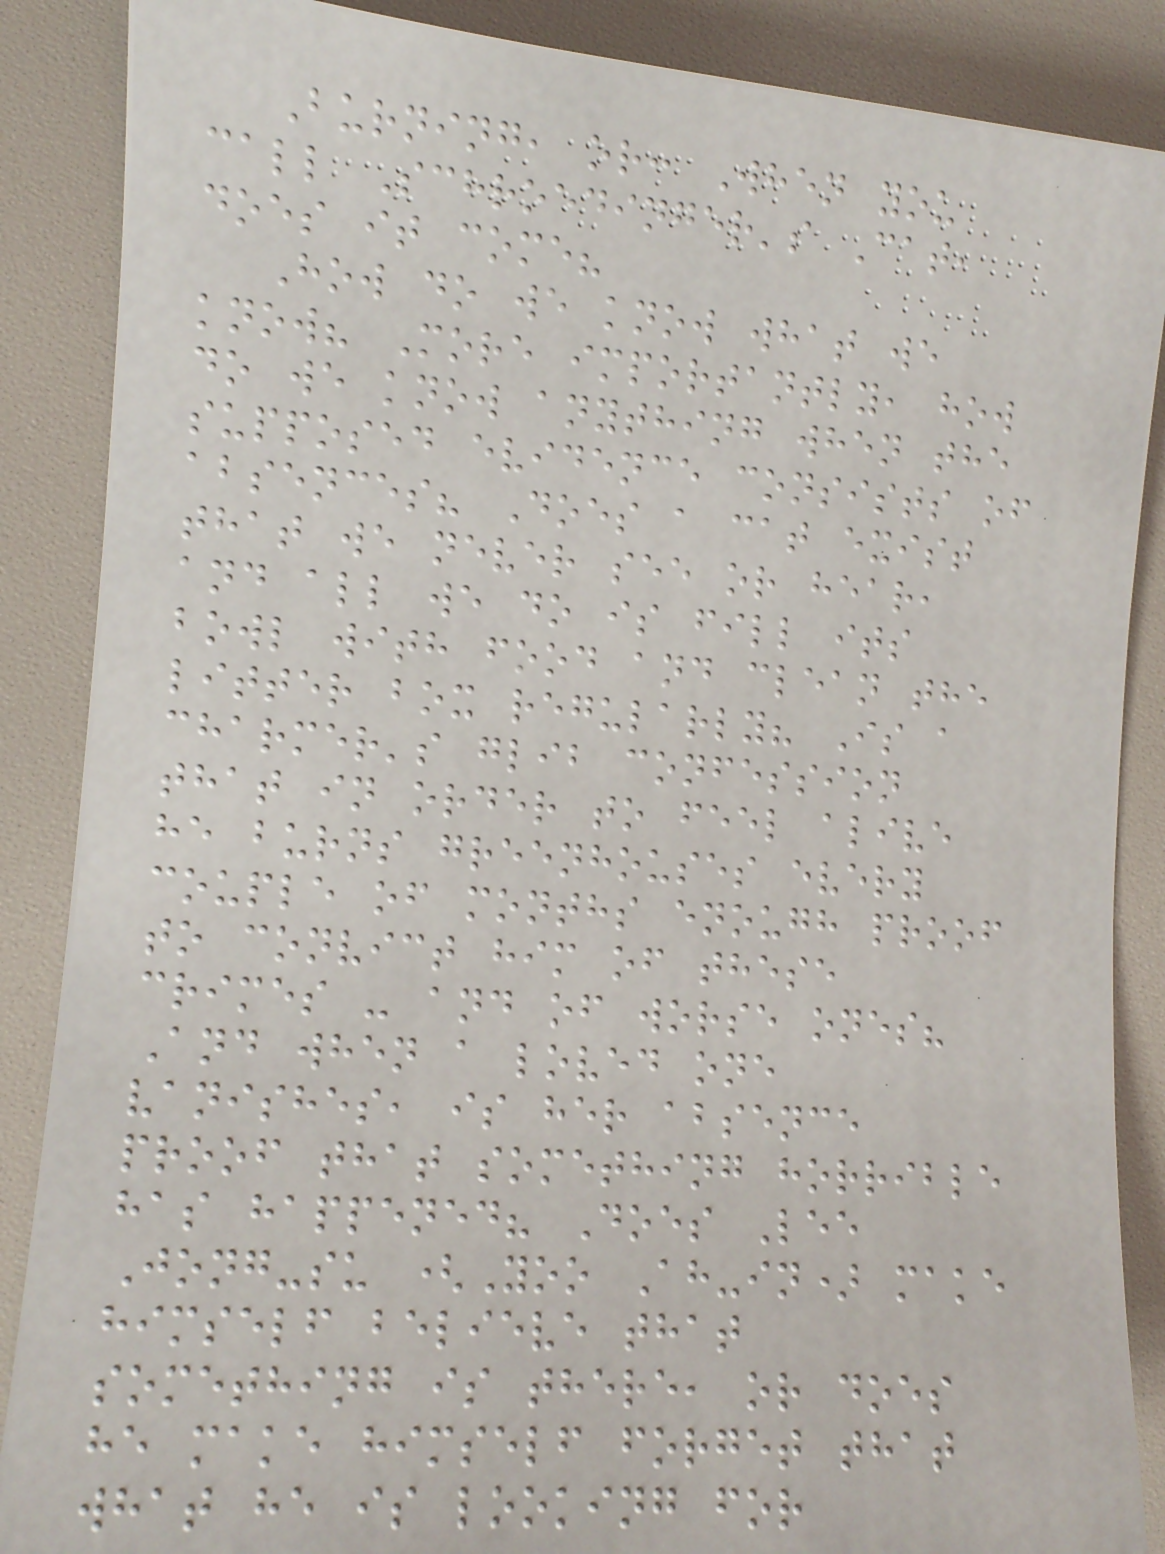Burning, or: When you
call Schroedinger's Cat,
does it come?
How do we know what we
know? More importantly, how
do we know anything when the
supposed evidence consists of
absences? Does a cat exist
that we never see or hear,
and all we do is fill its
bowl with food and clean the
litter box regularly? Is a
charmer's glib confession
that in order to feel alive
he burns greenhouses every
couple of months enough proof
to convict him of these
crimes - and of worse ones?
And when a loved one
vanishes, is her absence
proof that something horrible
has happened? Does Lee
Jong-su (Yoo Ah-in) make
himself believe that
something is there, or does
he make himself forget that
what he is looking for
